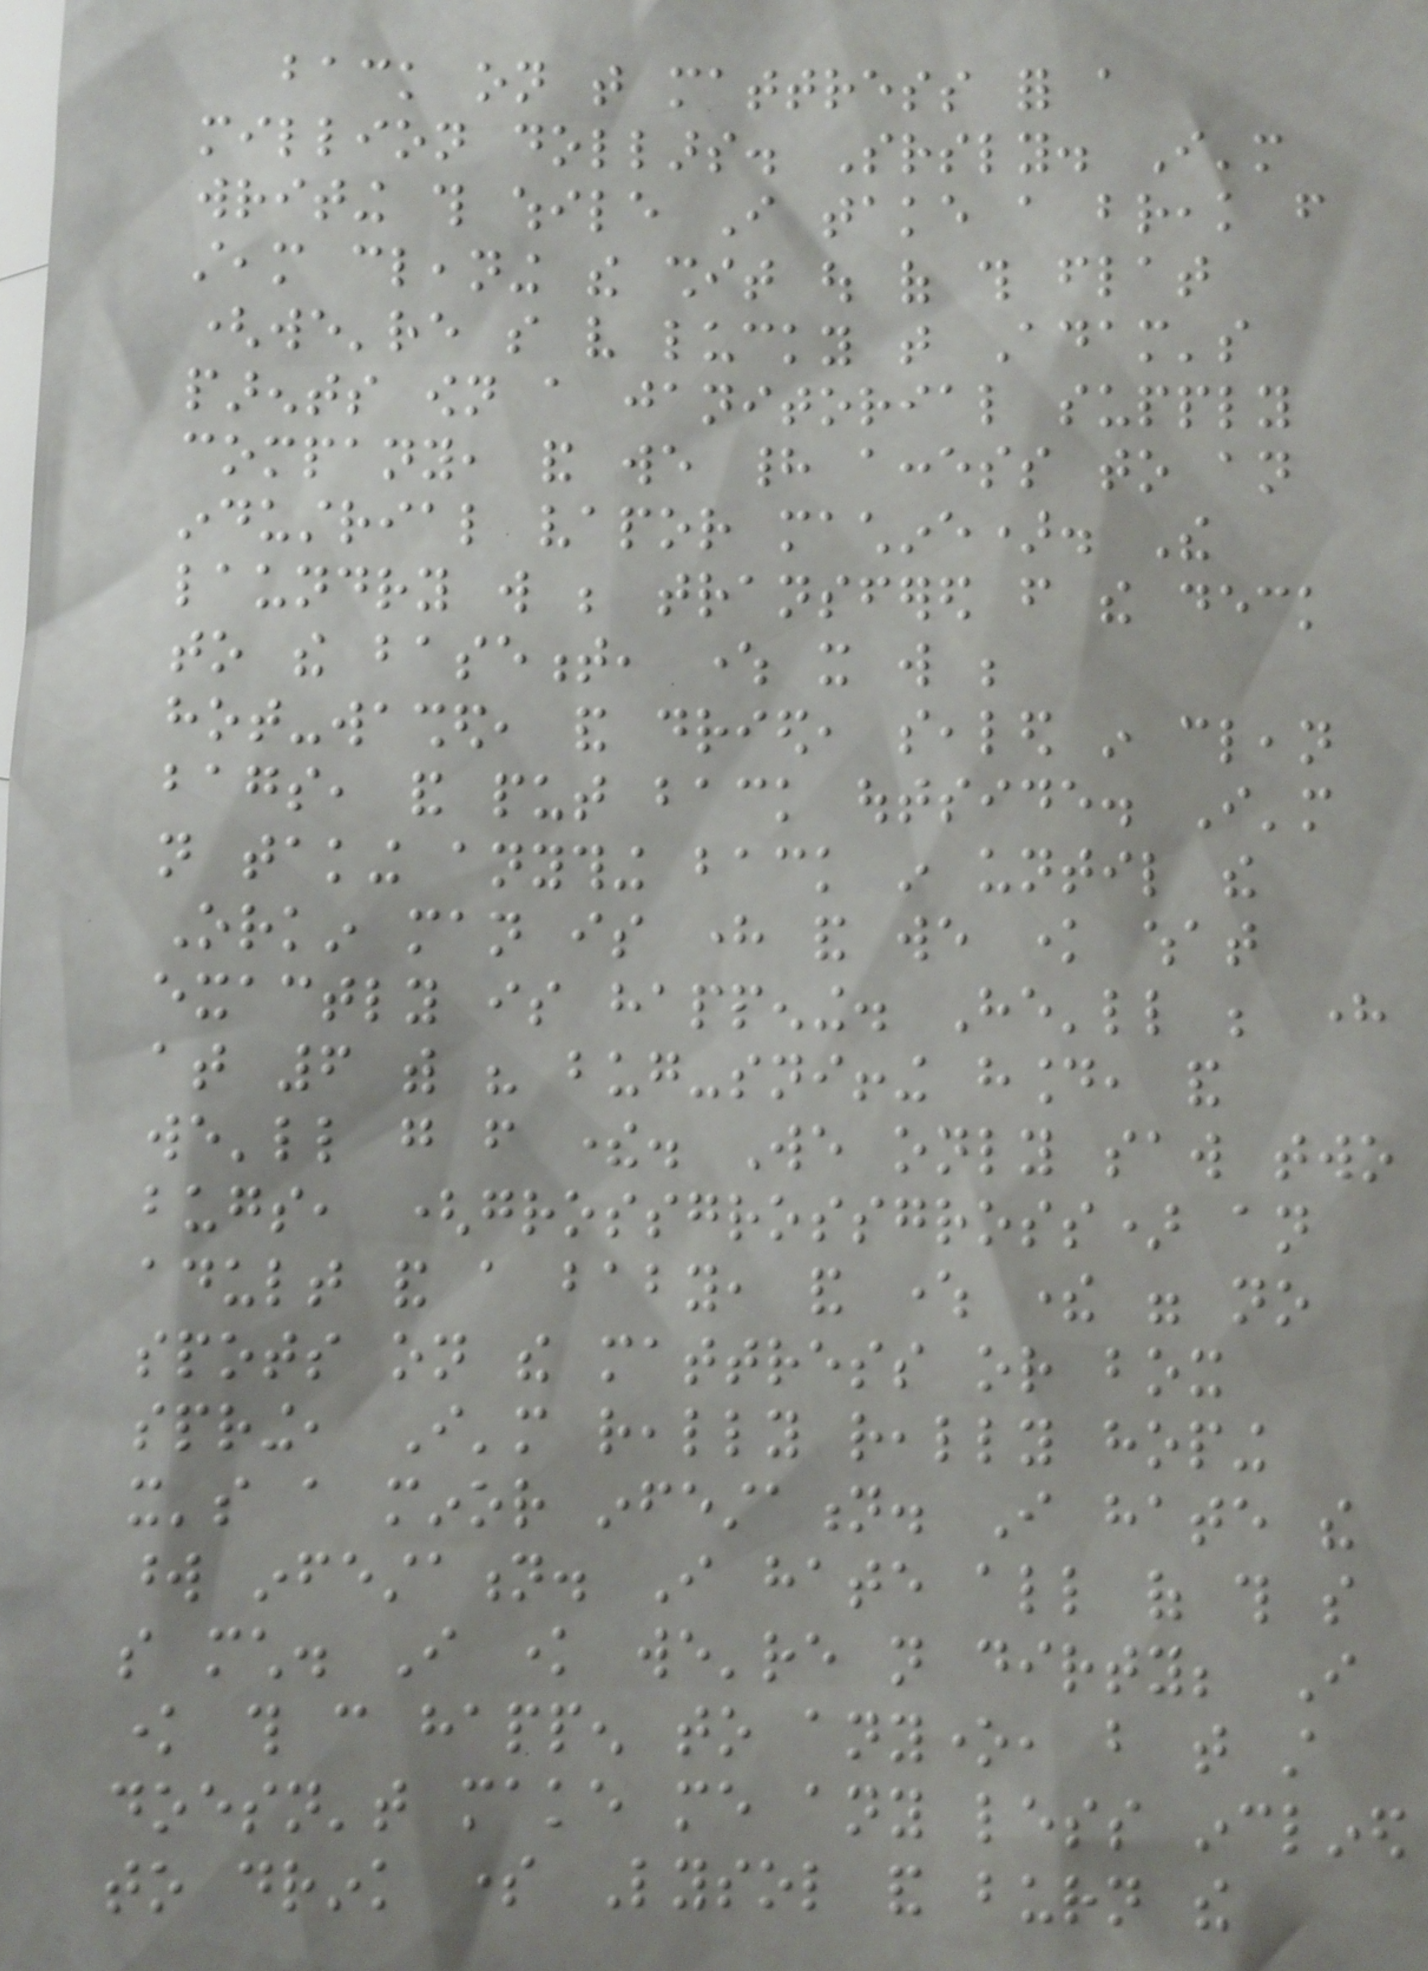back on that mattress for a
million dollars. Srsly. I'm
writing this while I take a break from
steam cleaning the shit out of this flat
(we're so very lucky that Adam's
parents own a janitorial supply
company, and we had access to an
industrial vapor machine). The
laundry will be transfered from the deck
to the basement, where it will be
hot-washed, and dried, sealed in clean
bags, and put back outside. I'm
not taking anything back in until the
Orkin man is here and we know what
exactly is happening. He'll be here
at 6 with his bug-sniffing hound, and
we'll go from there. We only saw two
bugs, (grossgrossgross) an
adult and a baby, and where there were no
spots on the mattress or box
spring, I'm really really hoping
it's a minor infestation. I hate the
word infestation. I hate all of this so
so much. I know we're not dirty; I
know this can happen to anyone, but that still
doesn't make me any less inclined
to drink some Lysol and burn the
